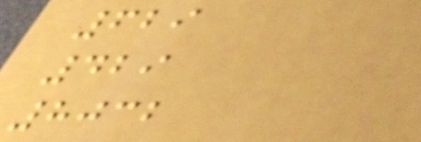629
429
8032
